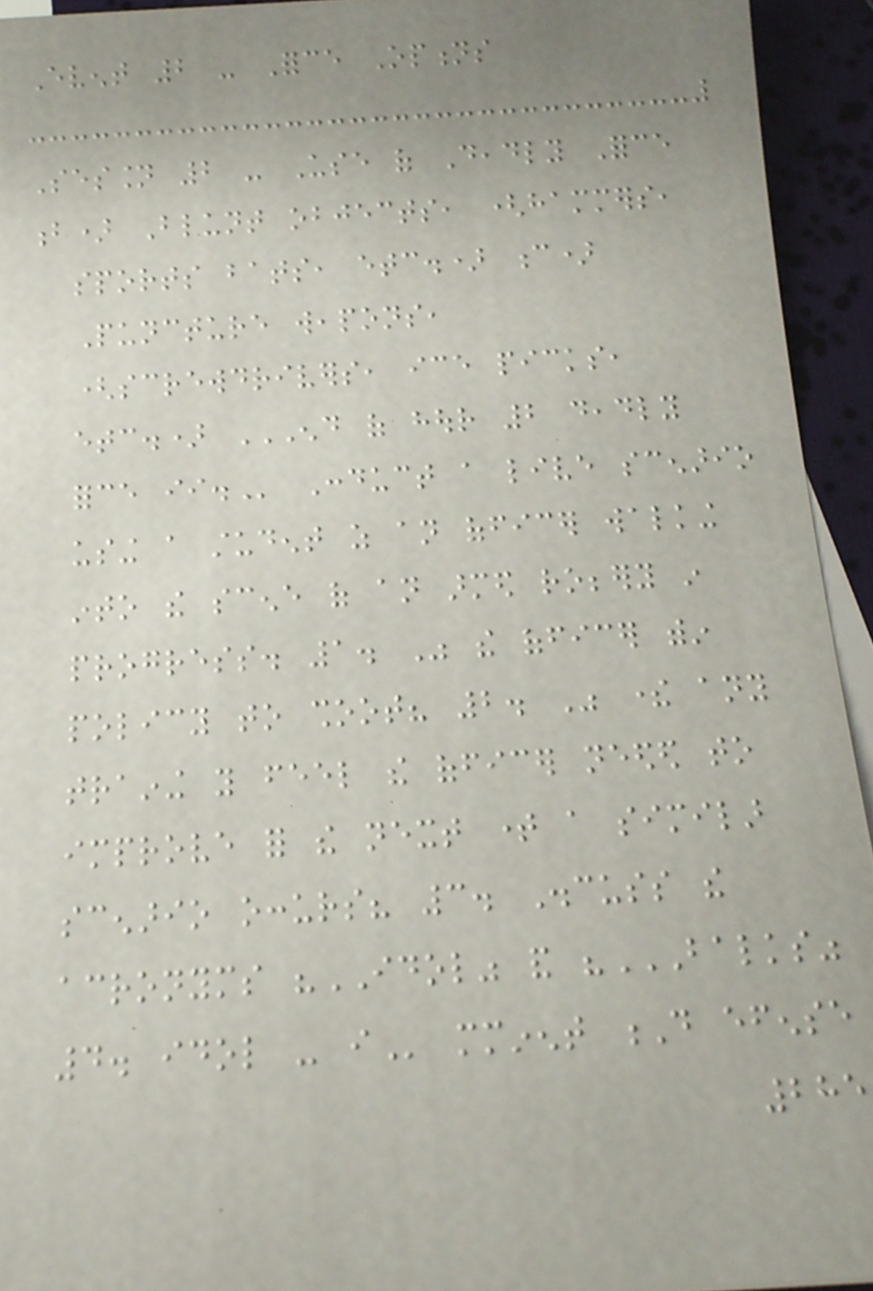Event 2 - Force Options
Session 2 - Use of Deadly Force
b) Blunt objects, (hammers,
sports bats, etc.) c)
Puncture weapons,
(screwdrivers, ice picks,
etc.) END OF HOUR 2 DEADLY
FORCE II. Conduct a live scenario
using a student as an officer walking
into the scene of an armed robbery in
progress. 1. Was the officer within
policy to shoot? 2. Was there any
training you feel the officer needed to
improve for the next time a similar
scenario occurs? 3. Discuss the
acronyms "IDOL" and "BALKS"
4. IDOL - I mminent D efense
285
